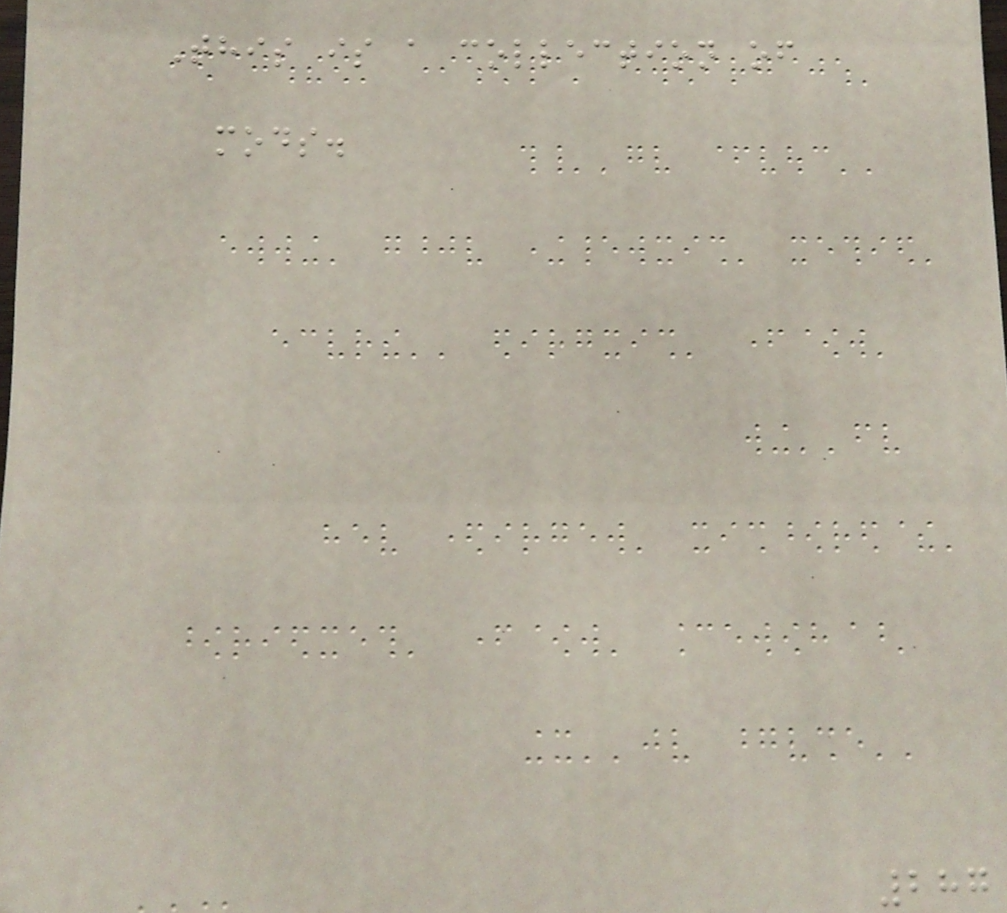This is a collection of
mods.
287
